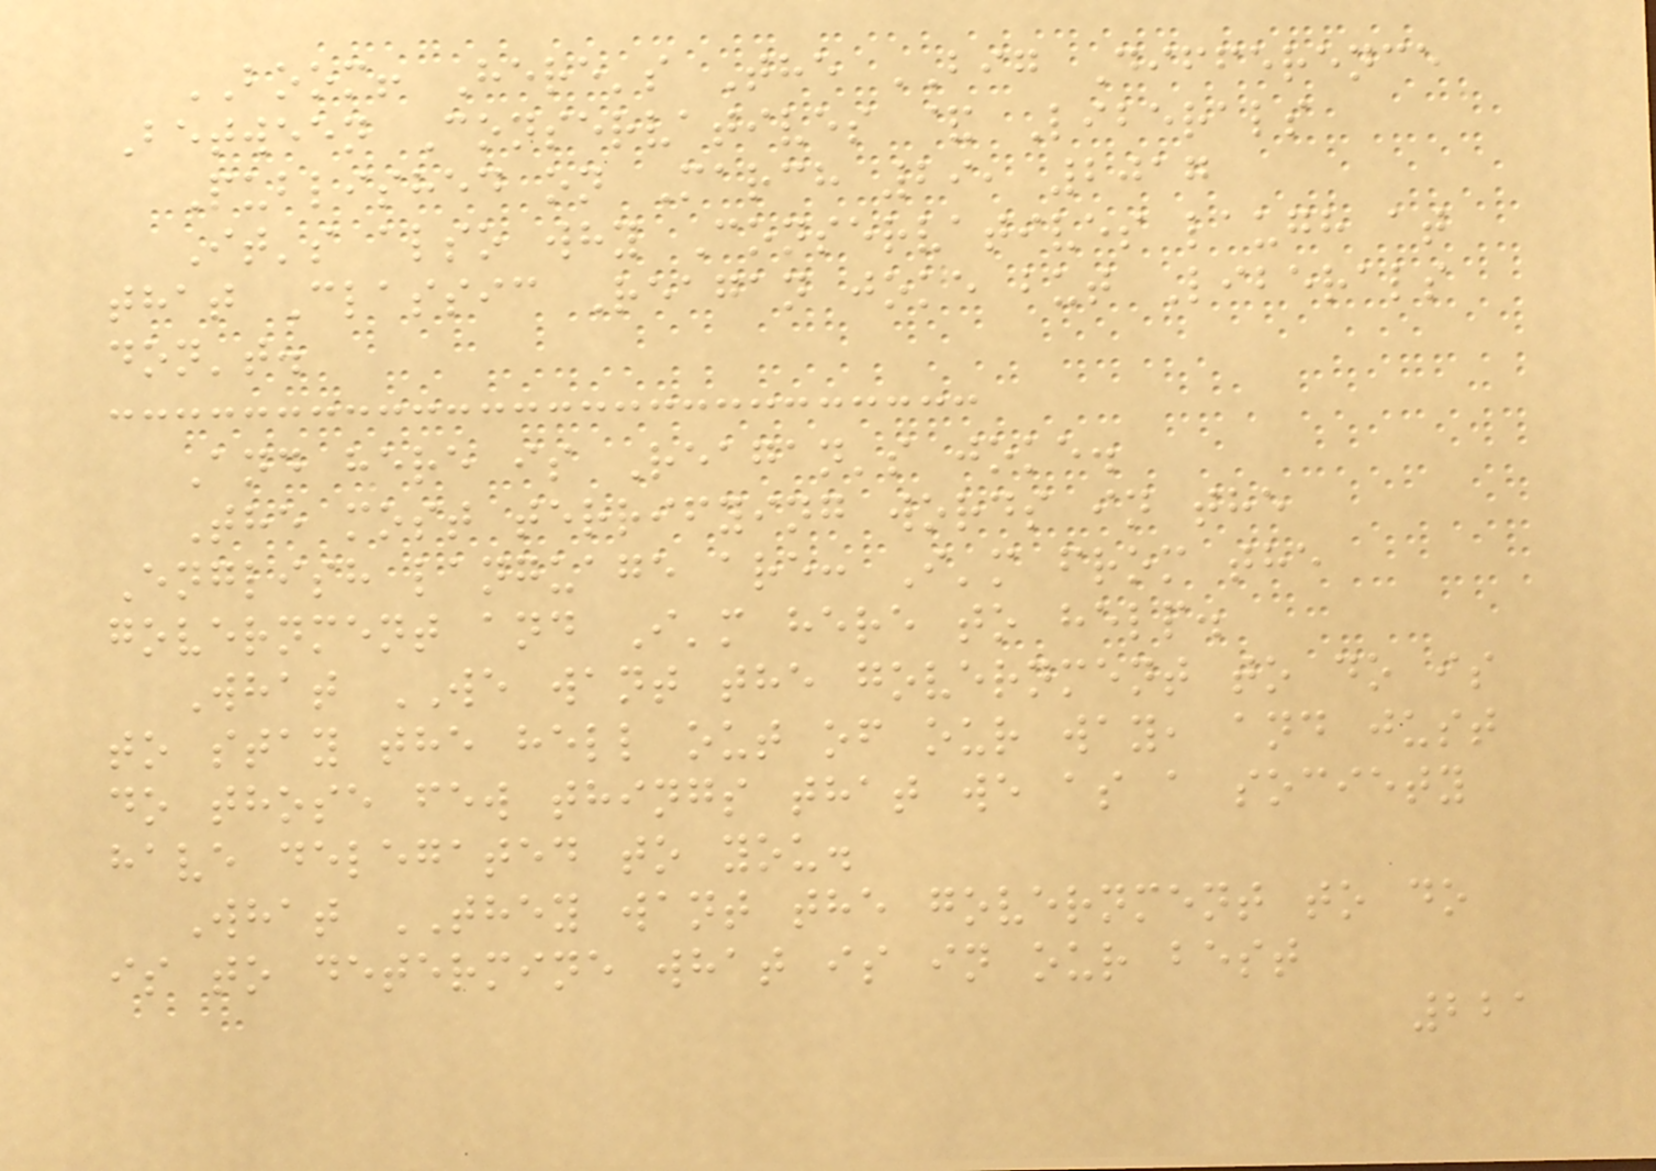BOOM! Here's The BIG Difference
Between Conservatives & Liberals
Published on March 29, 2017
It's also why Conservatives laugh at
that Classic Reagan joke but Liberals
don't.
And here is Reagan's joke.
The most terrifying words in the
English language are: I'm from the
government and I'm here to help.
What WE want the government to do is
to stay the hell out of our way, and just
do those few things that we as a society
have delegated to you.
What THEY want the government to do
is to determine what is in our best
221
